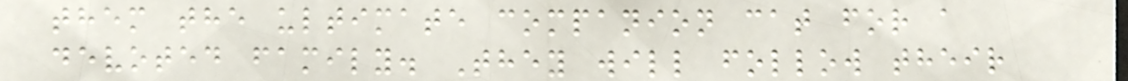them the ultimate companion cat for a
devoted family. They will follow their
